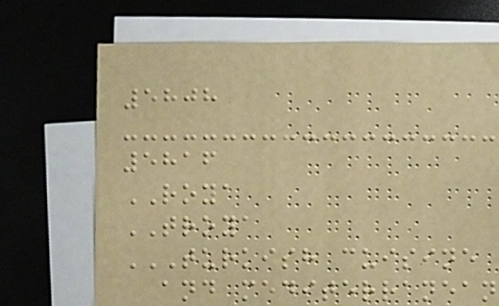5808
5816
ROYA
TROYA
TURKISH CUISINE
AND MEDITERRANEAN
